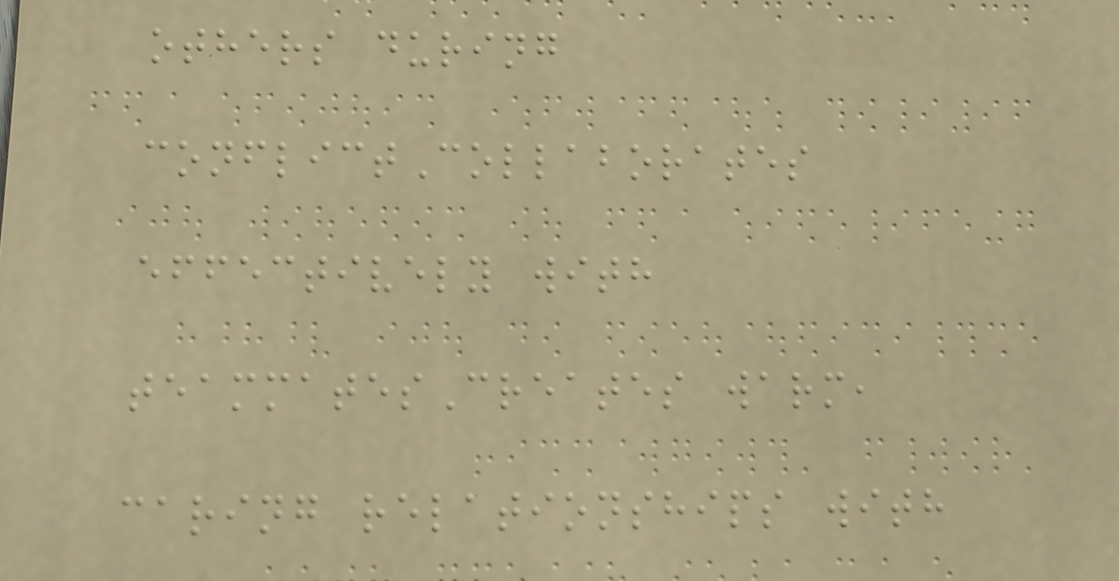others during
conflictCollaborates
effectively with
teammatesCreates warm,
caring relationships with
